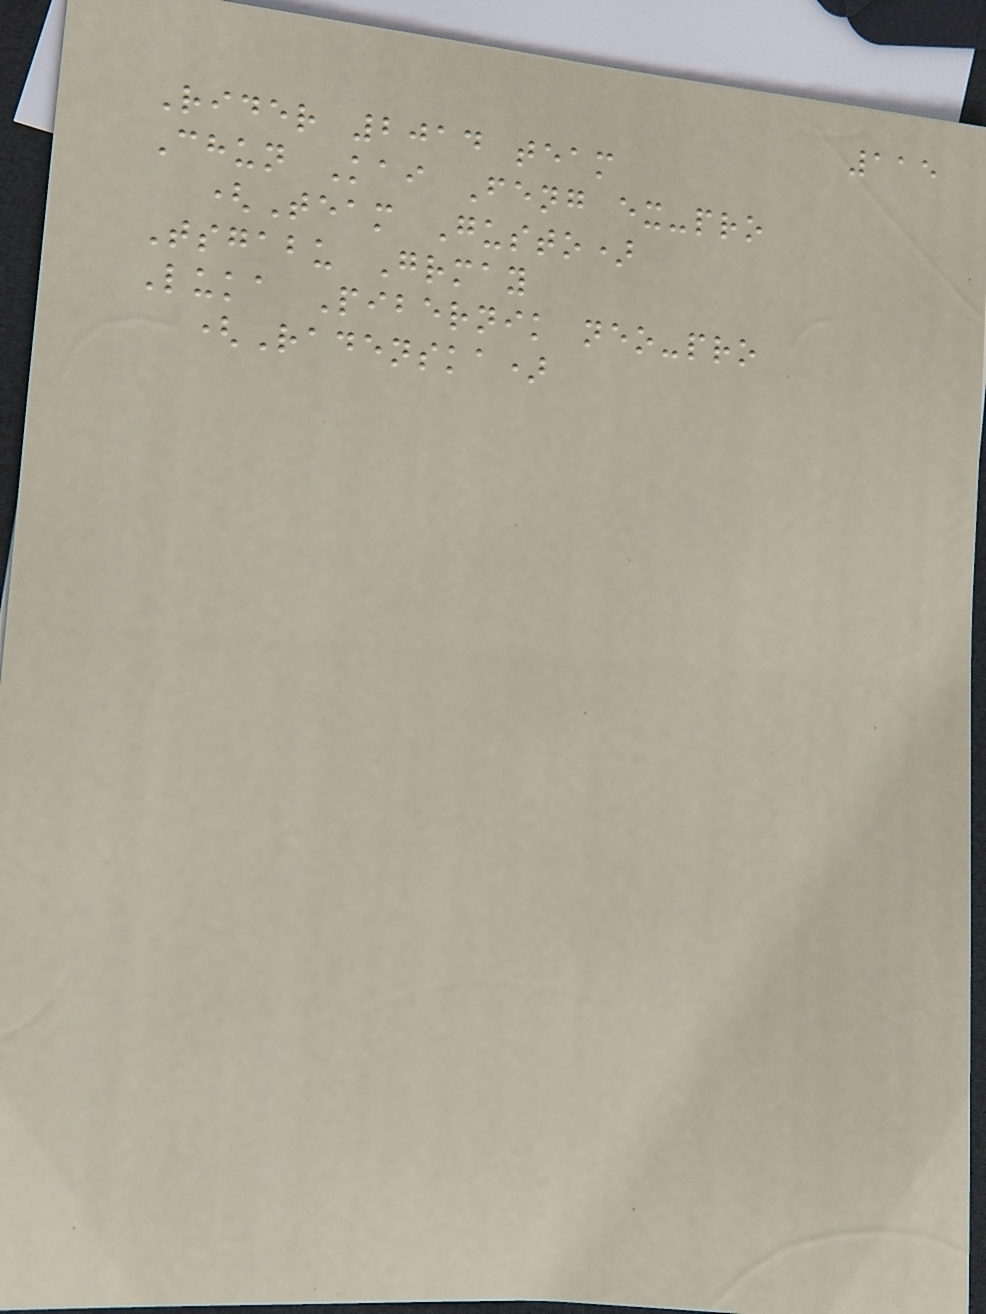115
Rider 2014 team
Chun Kai Feng ex-pro
(Team Gusto)
Tsgabu Grmay
Luka Pibernik neo-pro
(Radenska)
